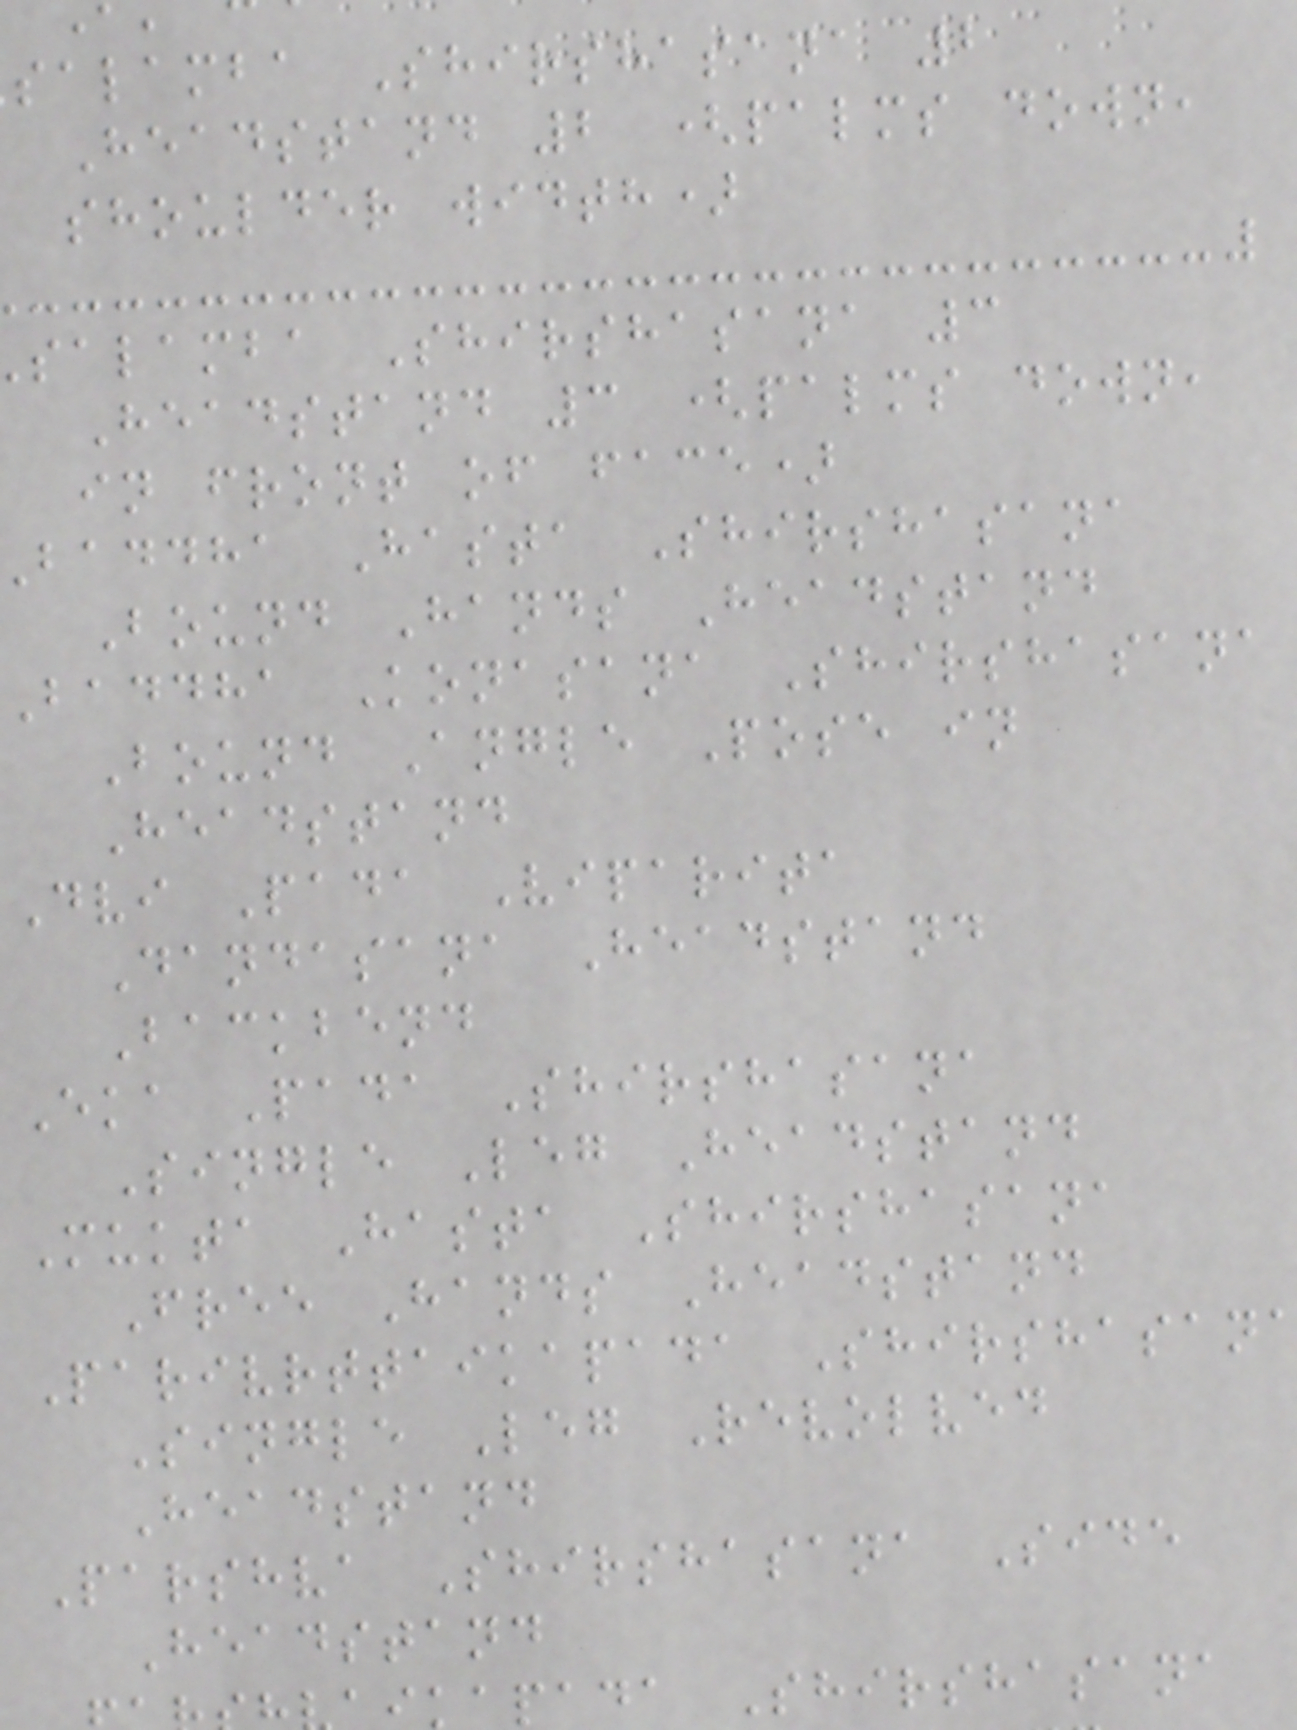salamba Shirshasana 2
Headstand 2 (palms down,
shoulder width)
salamba Shirshasana 3
Headstand 3 (palms down,
in front of face)
baddha Hasta Shirshasana
Bound Hands Headstand
Baddha Konasana Shirshasana
Bound Angle Pose in
Headstand
Dvi Pada Viparita
Dandasana Headstand
Backbend
Eka Pada Shirshasana
Single Leg Headstand
Mukta Hasta Shirshasana
Free Hands Headstand
Parivrttaikapada Shirshasan
Single Leg Revolved
Headstand
Parshva Shirshasana Side
Headstand
apada Shirshasana
